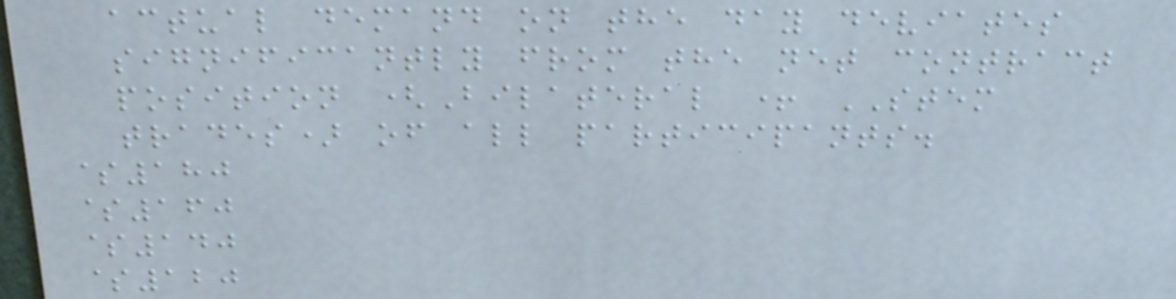actual demand on the day deviates
significantly from the net contract
position (Bilateral + STEM
trades) of all participants.
$180
$160
$140
$120
